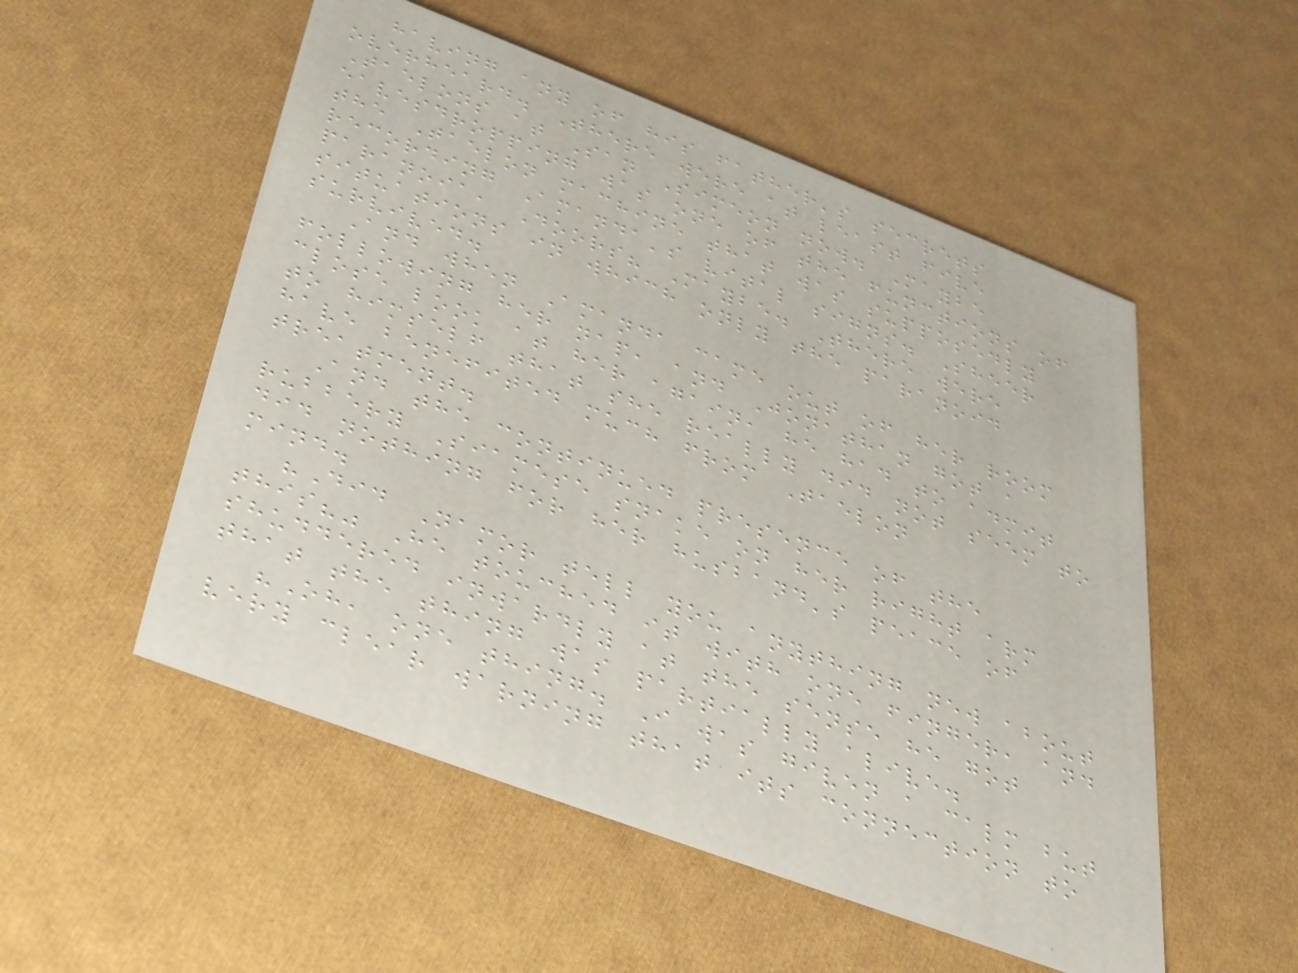having any of his father's secrets
overheard. There were at least five
Taelons at San Simeon now. Maybe
eavesdropping was one of the functions of
the Taelon machine that was supposedly
recording Amanda's vital signs. Sheer
paranoia, Doors? Maybe. There were
situations in which only the paranoid
survived.
And when Amanda came out of her room
following her nap, and Jonathan got a
close look at her again, he had to admit
to himself that she really did not seem to
have benefited much from Taelon
treatment.
And the continued presence of the
rubbery Siamese snake on her right arm
did nothing for her husband's peace of
mind.
"Did Namor tell you anything new about
this?" He touched it with one finger, and
shuddered inwardly at the sense he got
that the thing was partially alive.
"Oh, one thing. I was given a calm but
very clear warning that its connection to
